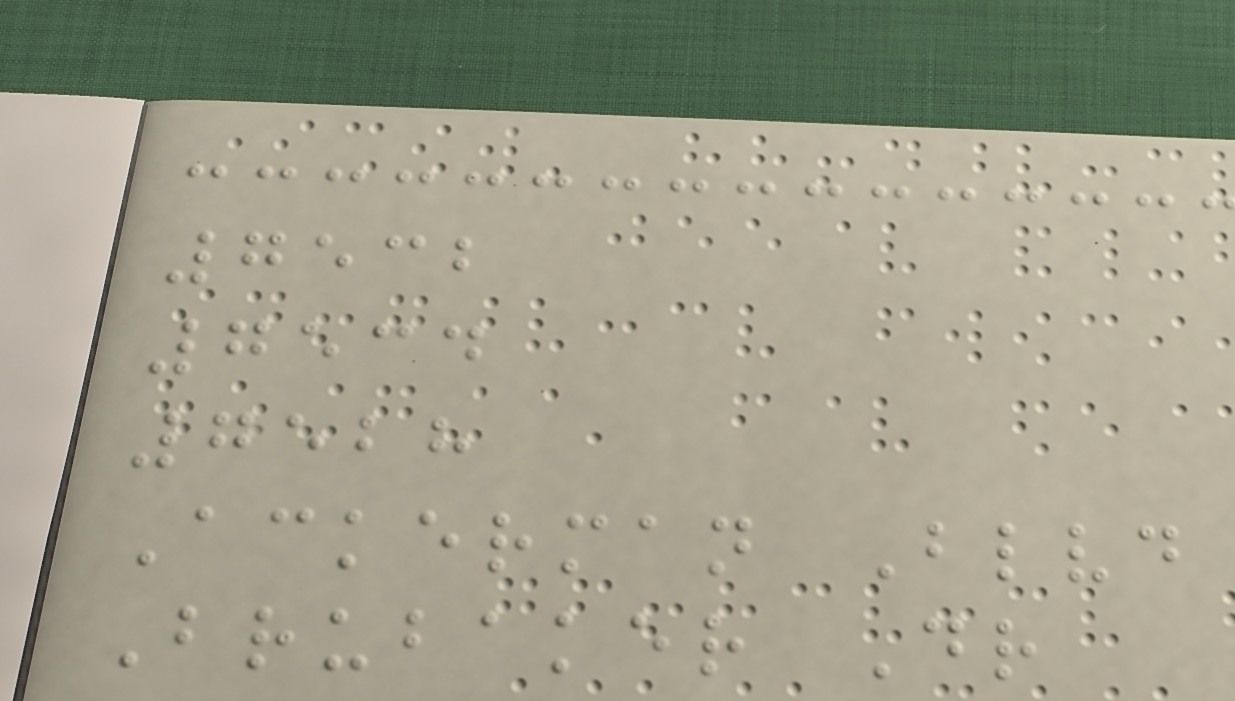7532
7534
7528
Ackerman Blvd
Brubaker Dr
